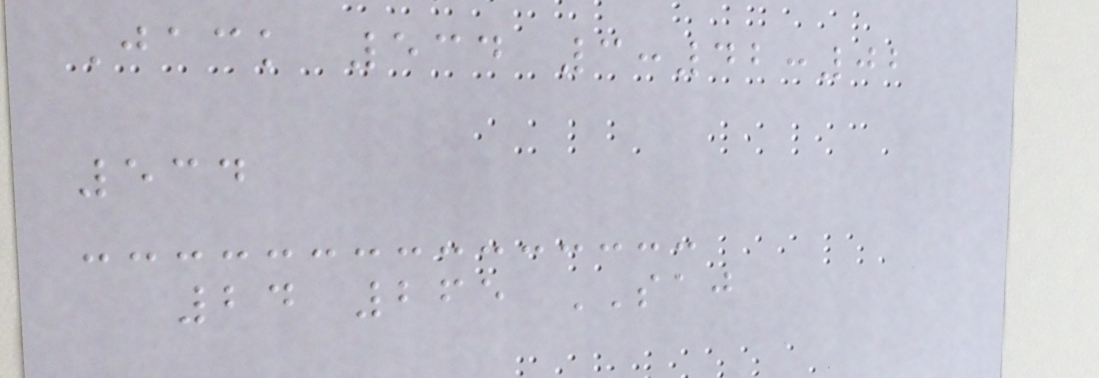Jack 534 3:42:02
534
24 265 SAJ
